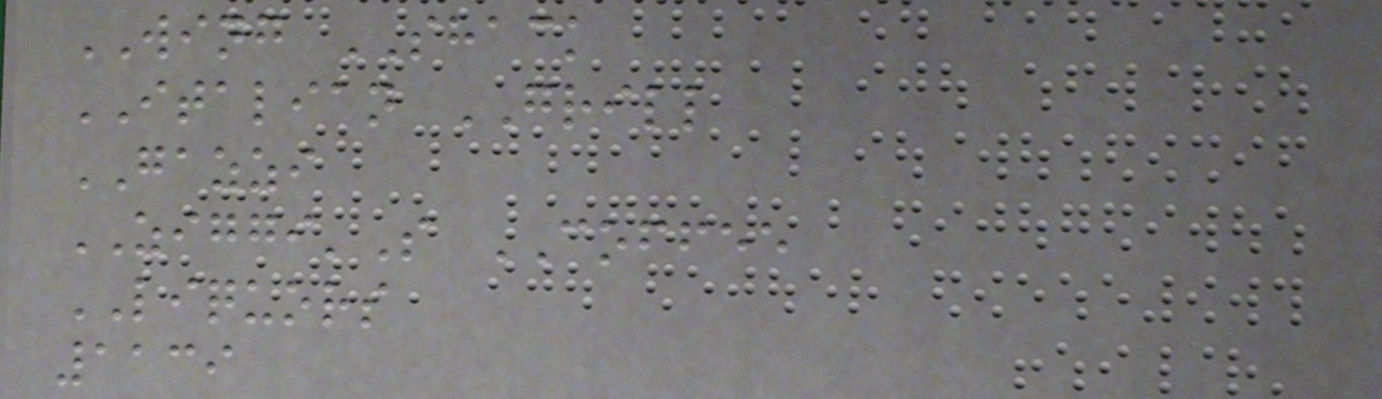WING SHACK
ITALIAN GRILL
GAZZI
ZIGGI'S COFFEE
LIQUORS
1139
